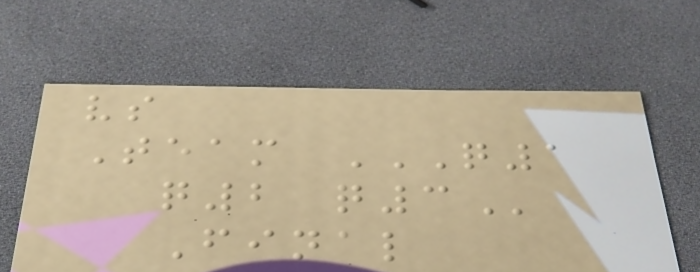vs
Team Q1
Q2 Q3
Final
